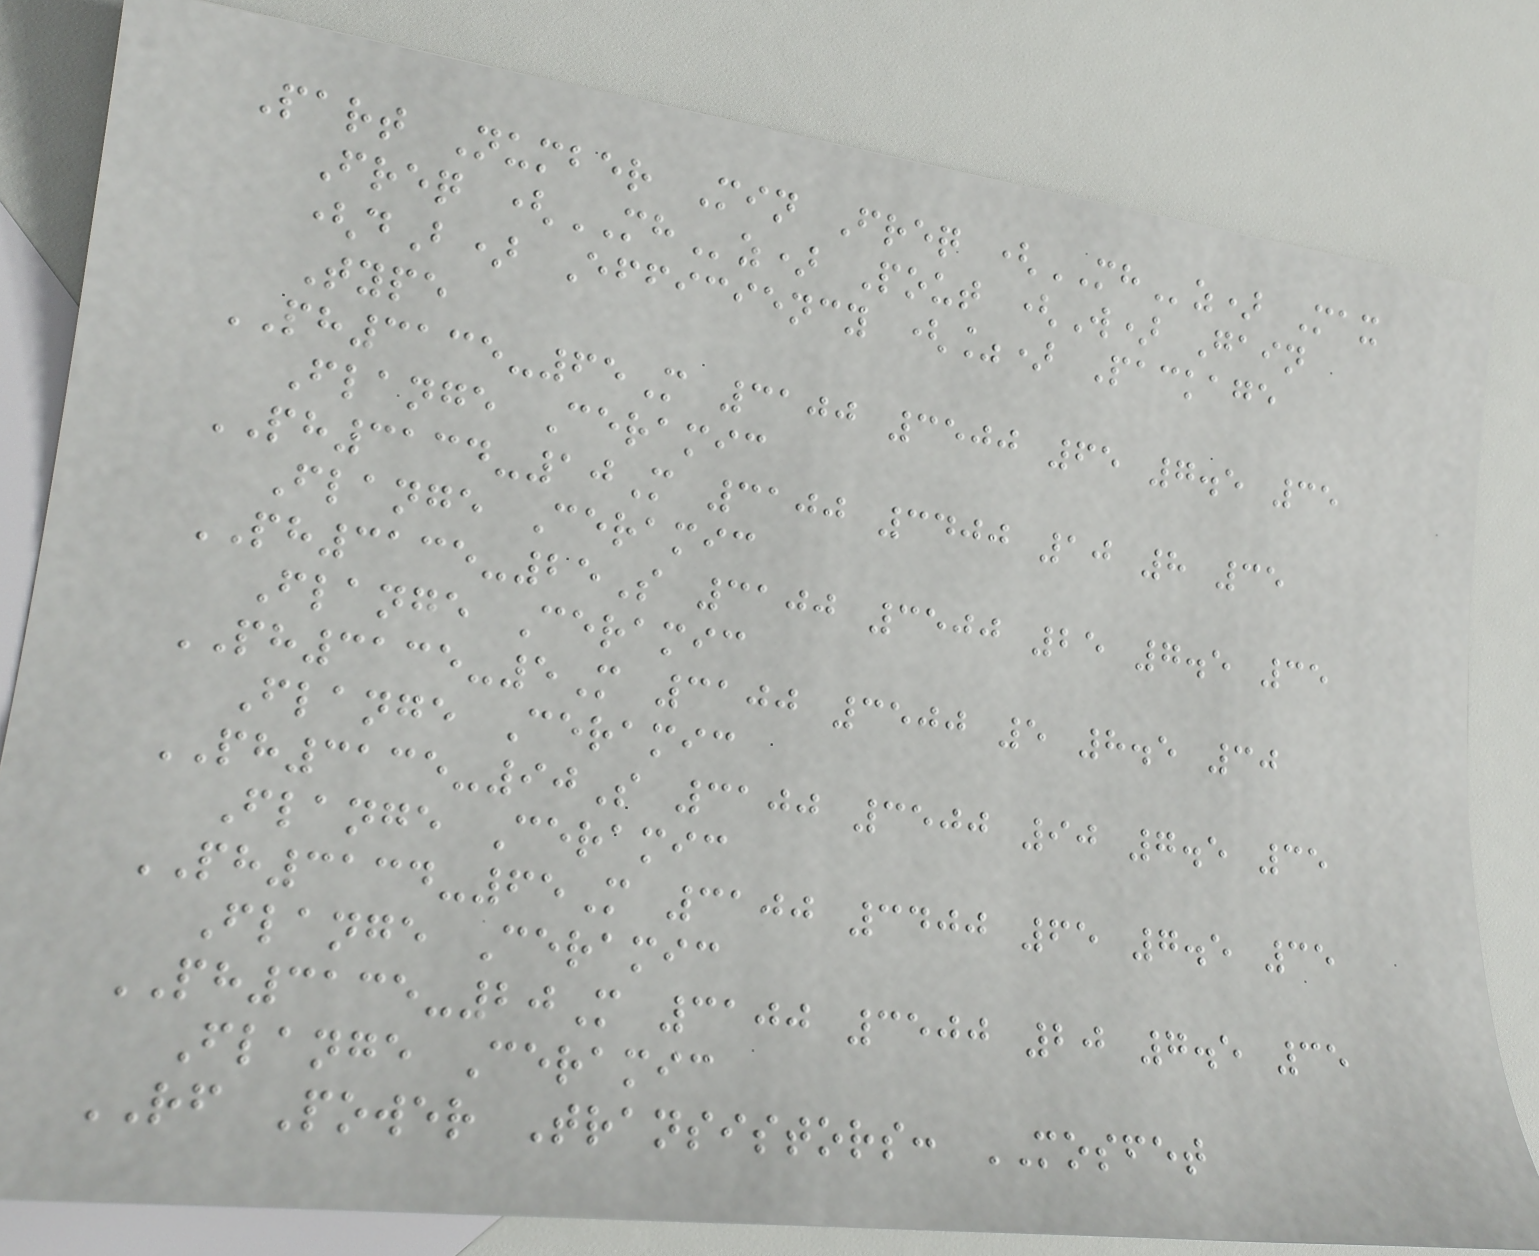Part Number Min Freq (MHz) Max
Freq (MHz) Pout (W) Gain
(dB) Efficiency (%) Package
Type
PH3135-65M 3100 3500 65 7.5 35
Flange Ceramic
PH3134-10M 3100 3400 10 8 35
Flange Ceramic
PH3135-25S 3100 3500 25 7.5 35
Flange Ceramic
PH3135-5M 3100 3500 5 8.5 30
Flange Ceramic
PH3135-90S 3100 3500 90 7.5 35
Flange Ceramic
PH3134-65M 3100 3400 65 7.5 35
Flange Ceramic
PH3135-20M 3100 3500 20 7.5 35
Flange Ceramic
RF Power Transistors: MOSFET
